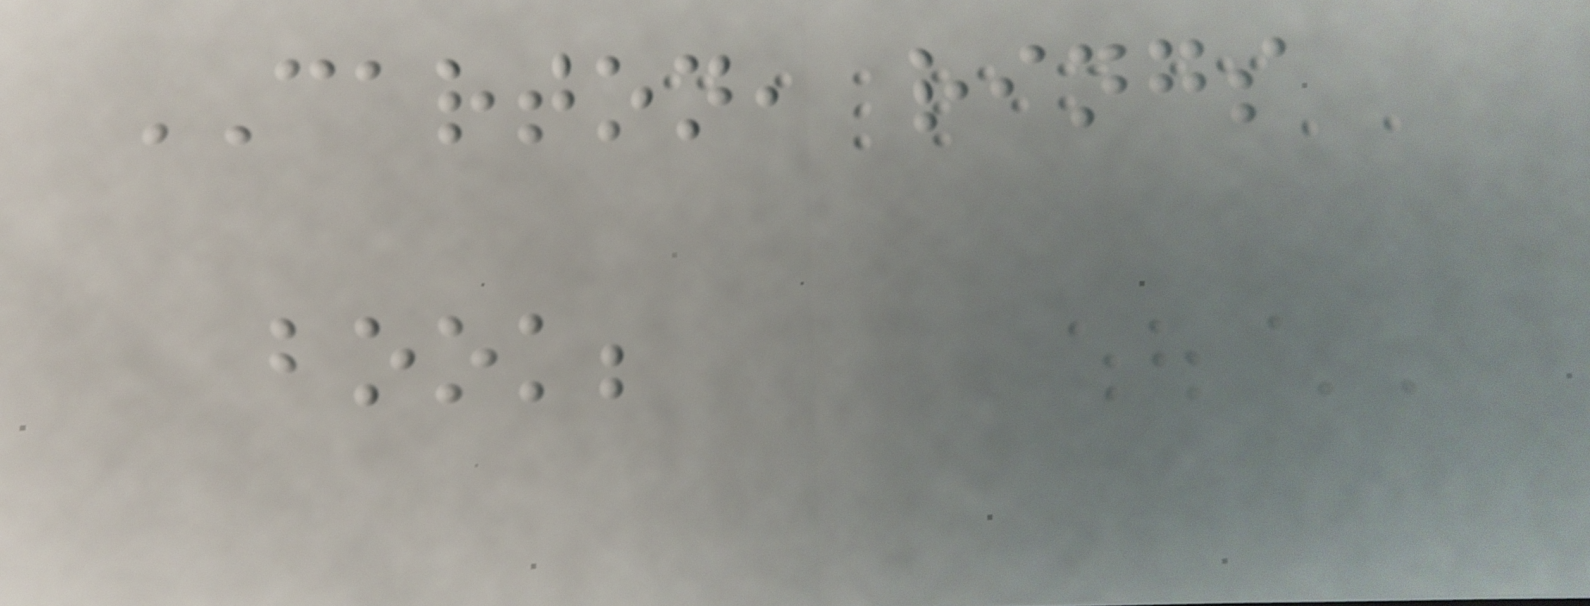CARTON, rings
book;
